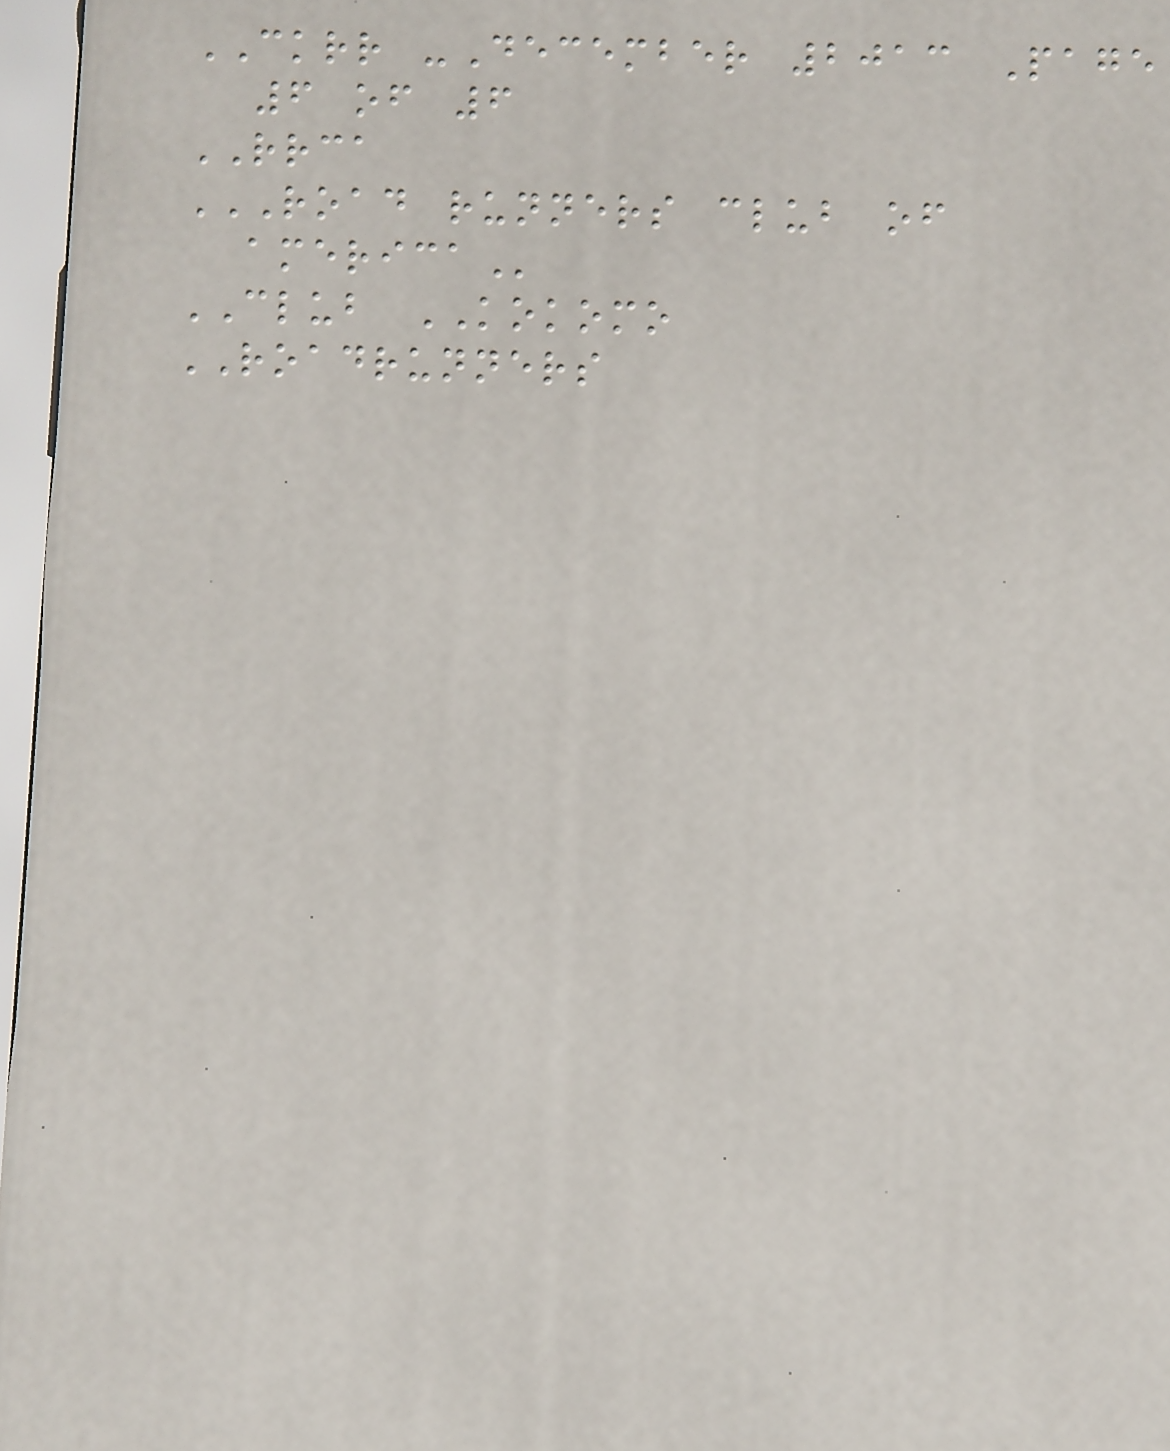CKRR -December 2013 Page
6 of 6
RRCA
ROAD RUNNERS CLUB OF
AMERICA
CLUB KOKOMO
ROADRUNNERS
